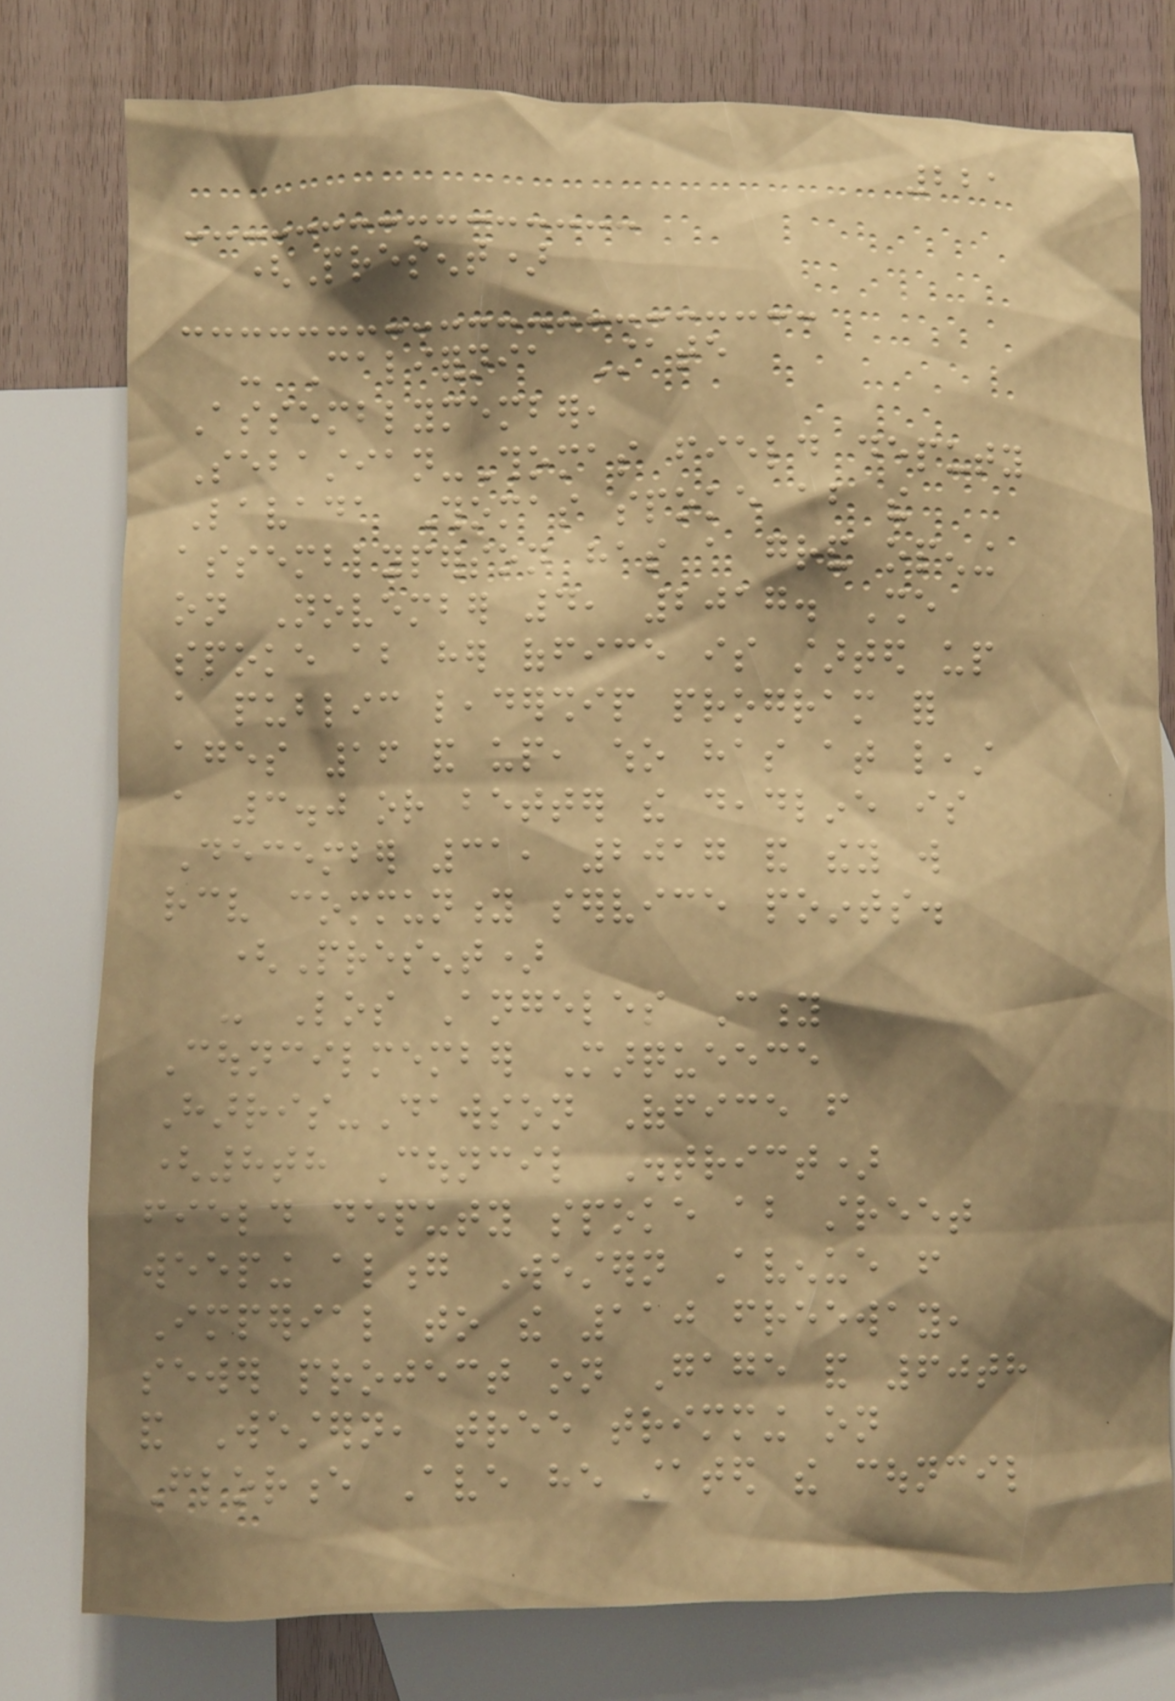221
(Present)
- California State
Assemblymember,
Sebastian-Thomas field deputy
Lavada Thomas spoke about the
assemblyperson has a grand opening
on November 4, 2017. She
spoke about her office is started up
a public leadership program for
ages 16 and up, who has at least
a 3.0 or better the deadline is
December 31, 2017 and they will
receive community service points.
(Present)
- Los Angeles City
Councilmember Marqueece
Harris-Dawson Office from
(8th Council District)
field deputy spoke about street
weeping along Western Avenue from
Imperial to the 110 freeway,
sewer project on Gage and 60th
and Western, tree trimming on
Florence Ave he stated the council
